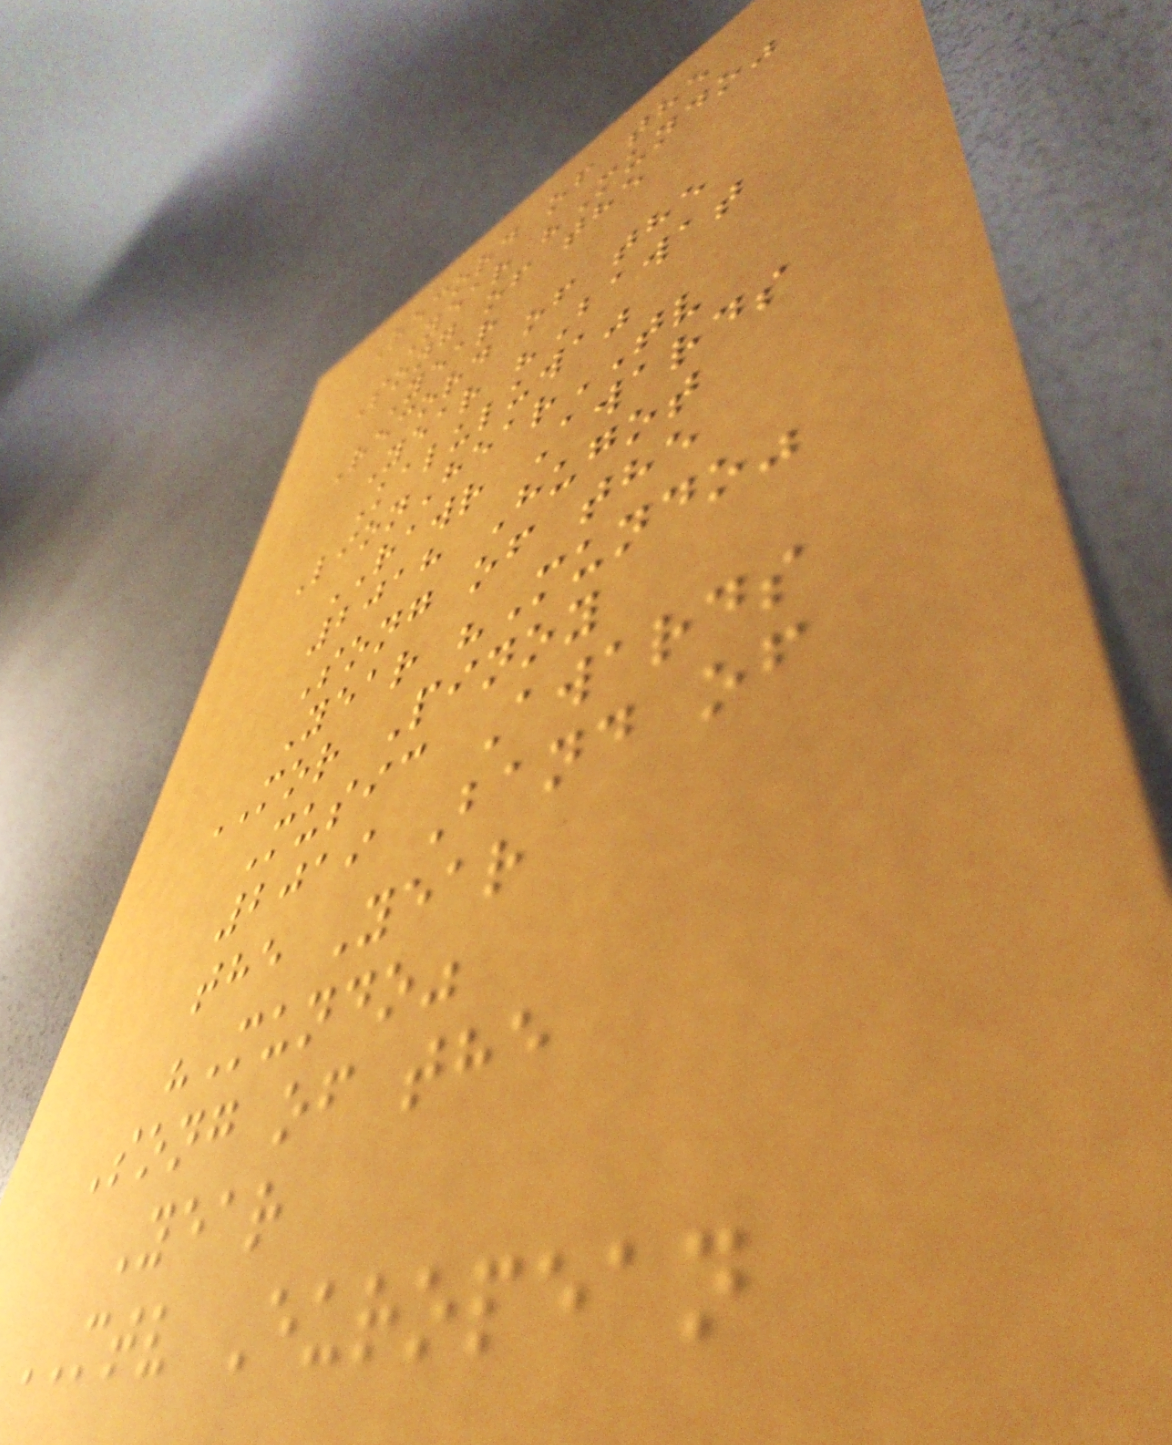Record of the
Year "Mundo"
Song of the
Year
Record of the
Year "Bawat
Kaluluwa"
LionHearTV
RAWR Awards
2018 Hugot
Song of the
Year "Mundo"
MOR Pinoy
Music Awards
2019 Band of
the Year
"Mundo"
Song of the
Year
MTV European
